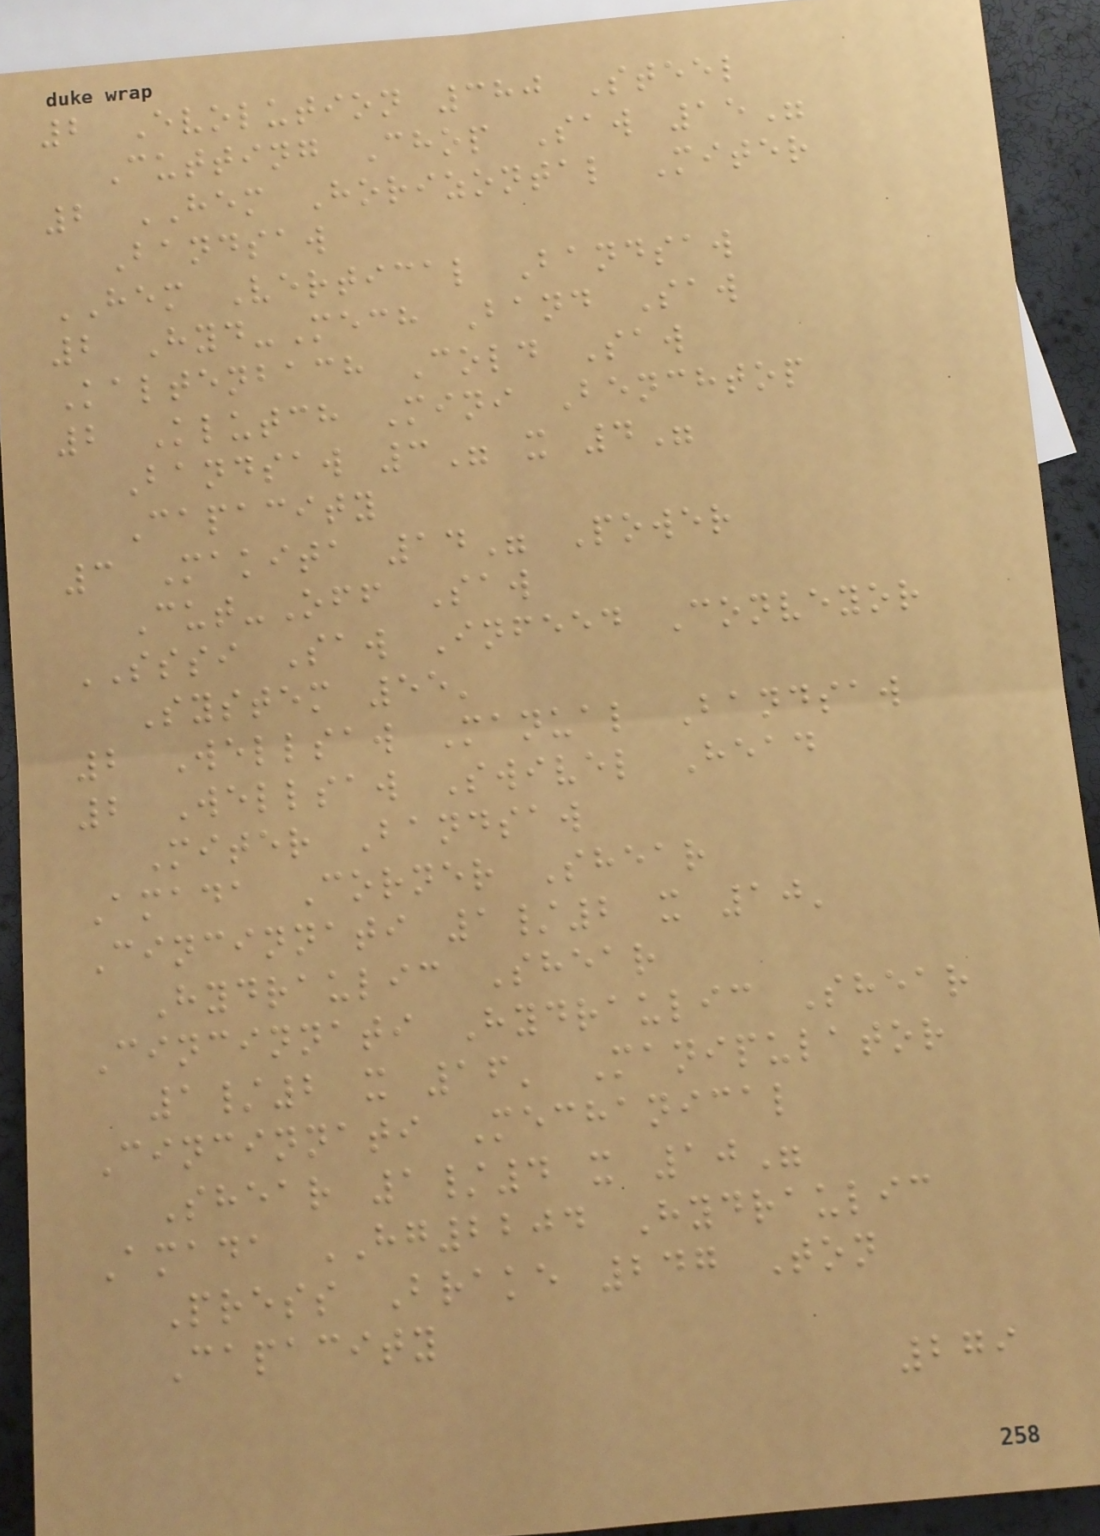2 Evolution 380 Steel
Cutting Chop Saw 15"
2 HEM Horizontal Miter
Bandsaw
HEM Vertical Bandsaw
2 Hyd-Mech Band Saw
Kaltenbach Cold Saw
2 Klutch Mini Benchtop
Bandsaw 3" x 4"
Capacity
3 Makita 14" Power
Cut-Off Saw
SSSI Saw Infeed Conveyor
System 55'
2 Wellsaw Manual Bandsaw
2 Wellsaw Swivel Head
Miter Bandsaw
Amada Corner Shear
Cincinnati 1/2 x 10'
Hydraulic Shear
Cincinnati Hydraulic Shear
1/2 x 16' Manipulator
Cincinnati Mechanical
Shear 1/4 x 10"
Amada HG2204 Hydraulic
Press Brake 247 Ton
Capacity
279
